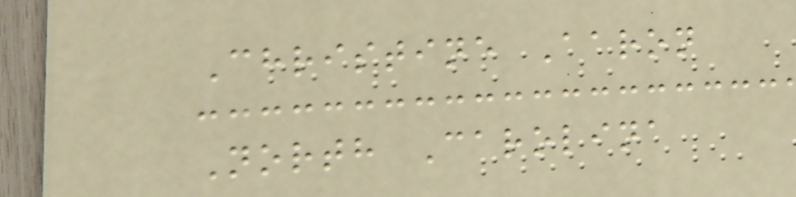Christine Aaron
North Carolina
